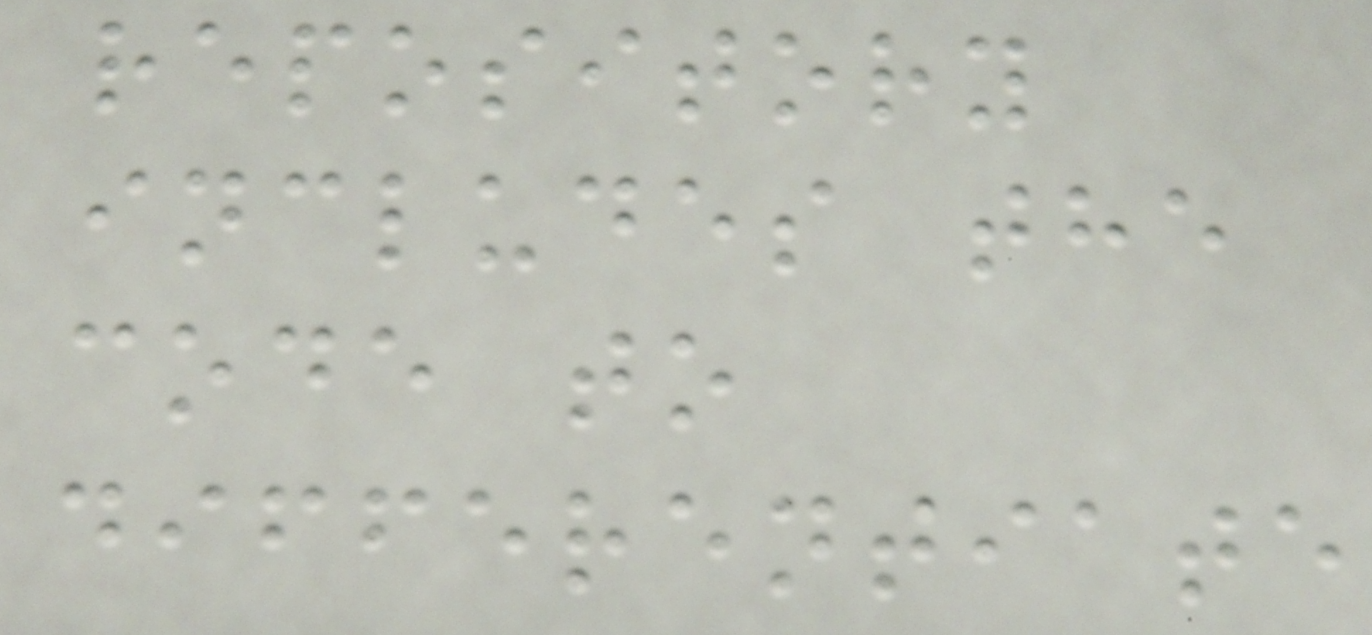repository
includes the
code to
differentiate
